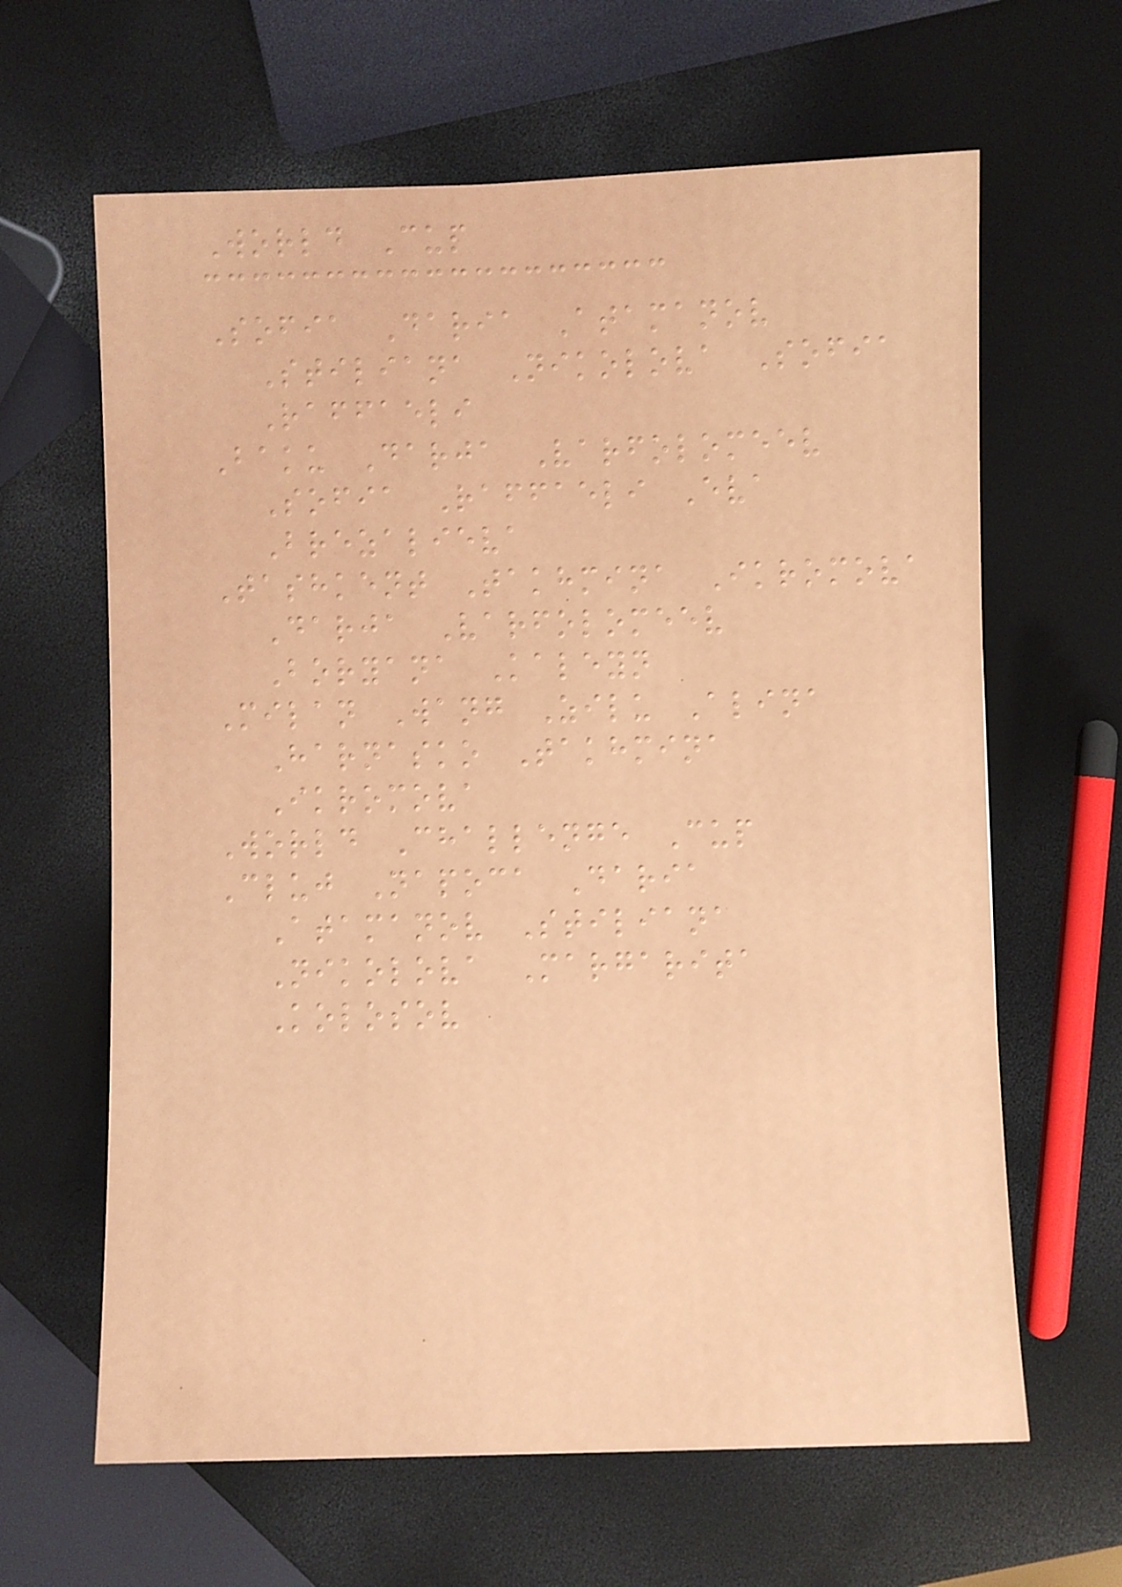World Cup
Sofia Daria Atamanov
Stiliana Nikolova Sofia
Raffaeli
Baku Darja Varfolomeev
Sofia Raffaeli Eva
Brezalieva
Tashkent Takhmina Ikromova
Darja Varfolomeev
Boryana Kaleyn
Milan Wang Zilu Alina
Harnasko Takhmina
Ikromova
World Challenge Cup
Cluj Napoca Daria
Atamanov Stiliana
Nikolova Margarita
Kolosov
